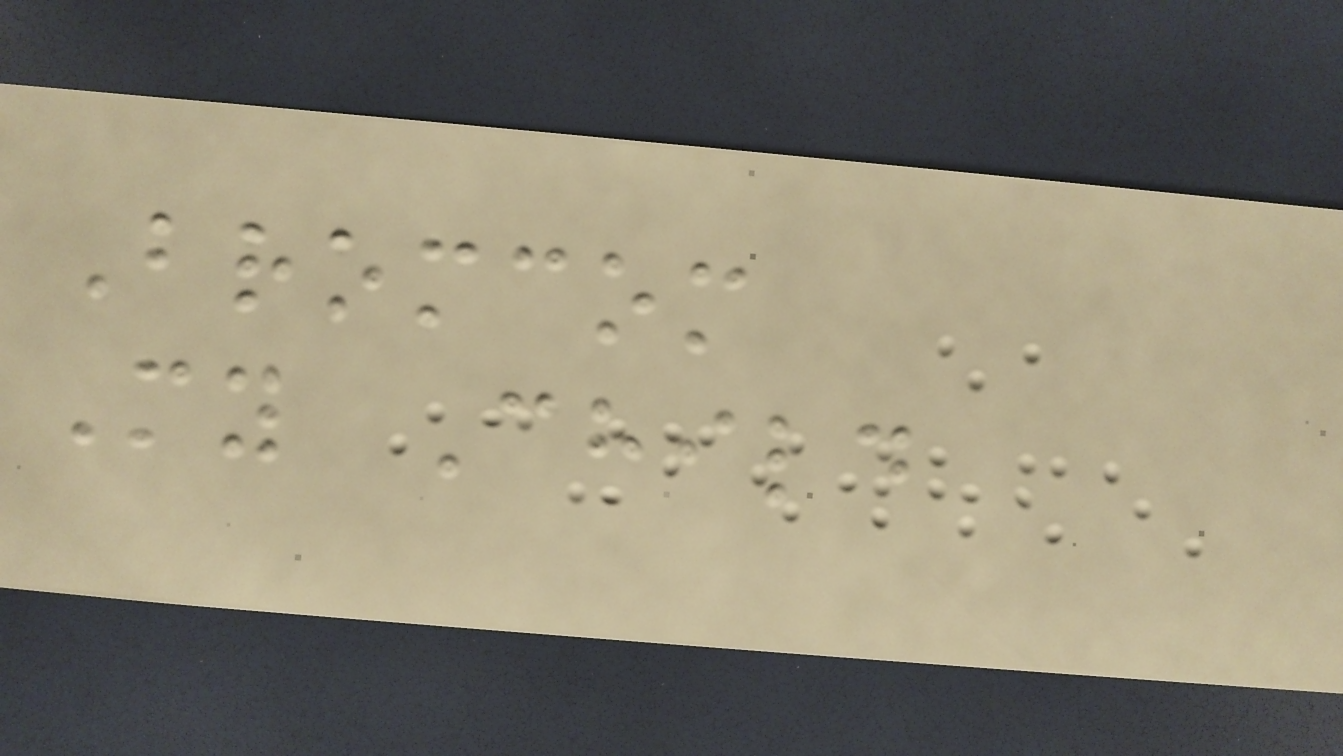Bromcom
My Child
